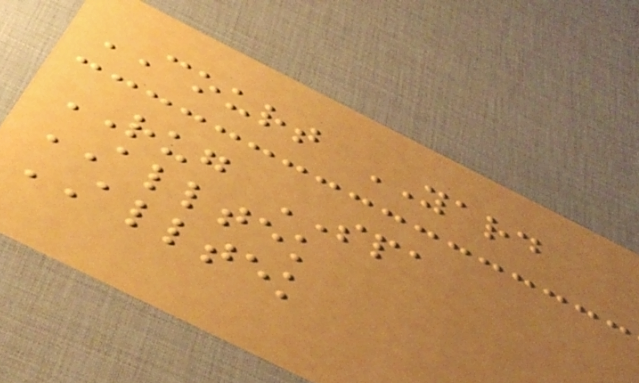COURT YARD
RUG SPA
ALLTEK
ALLTEK
